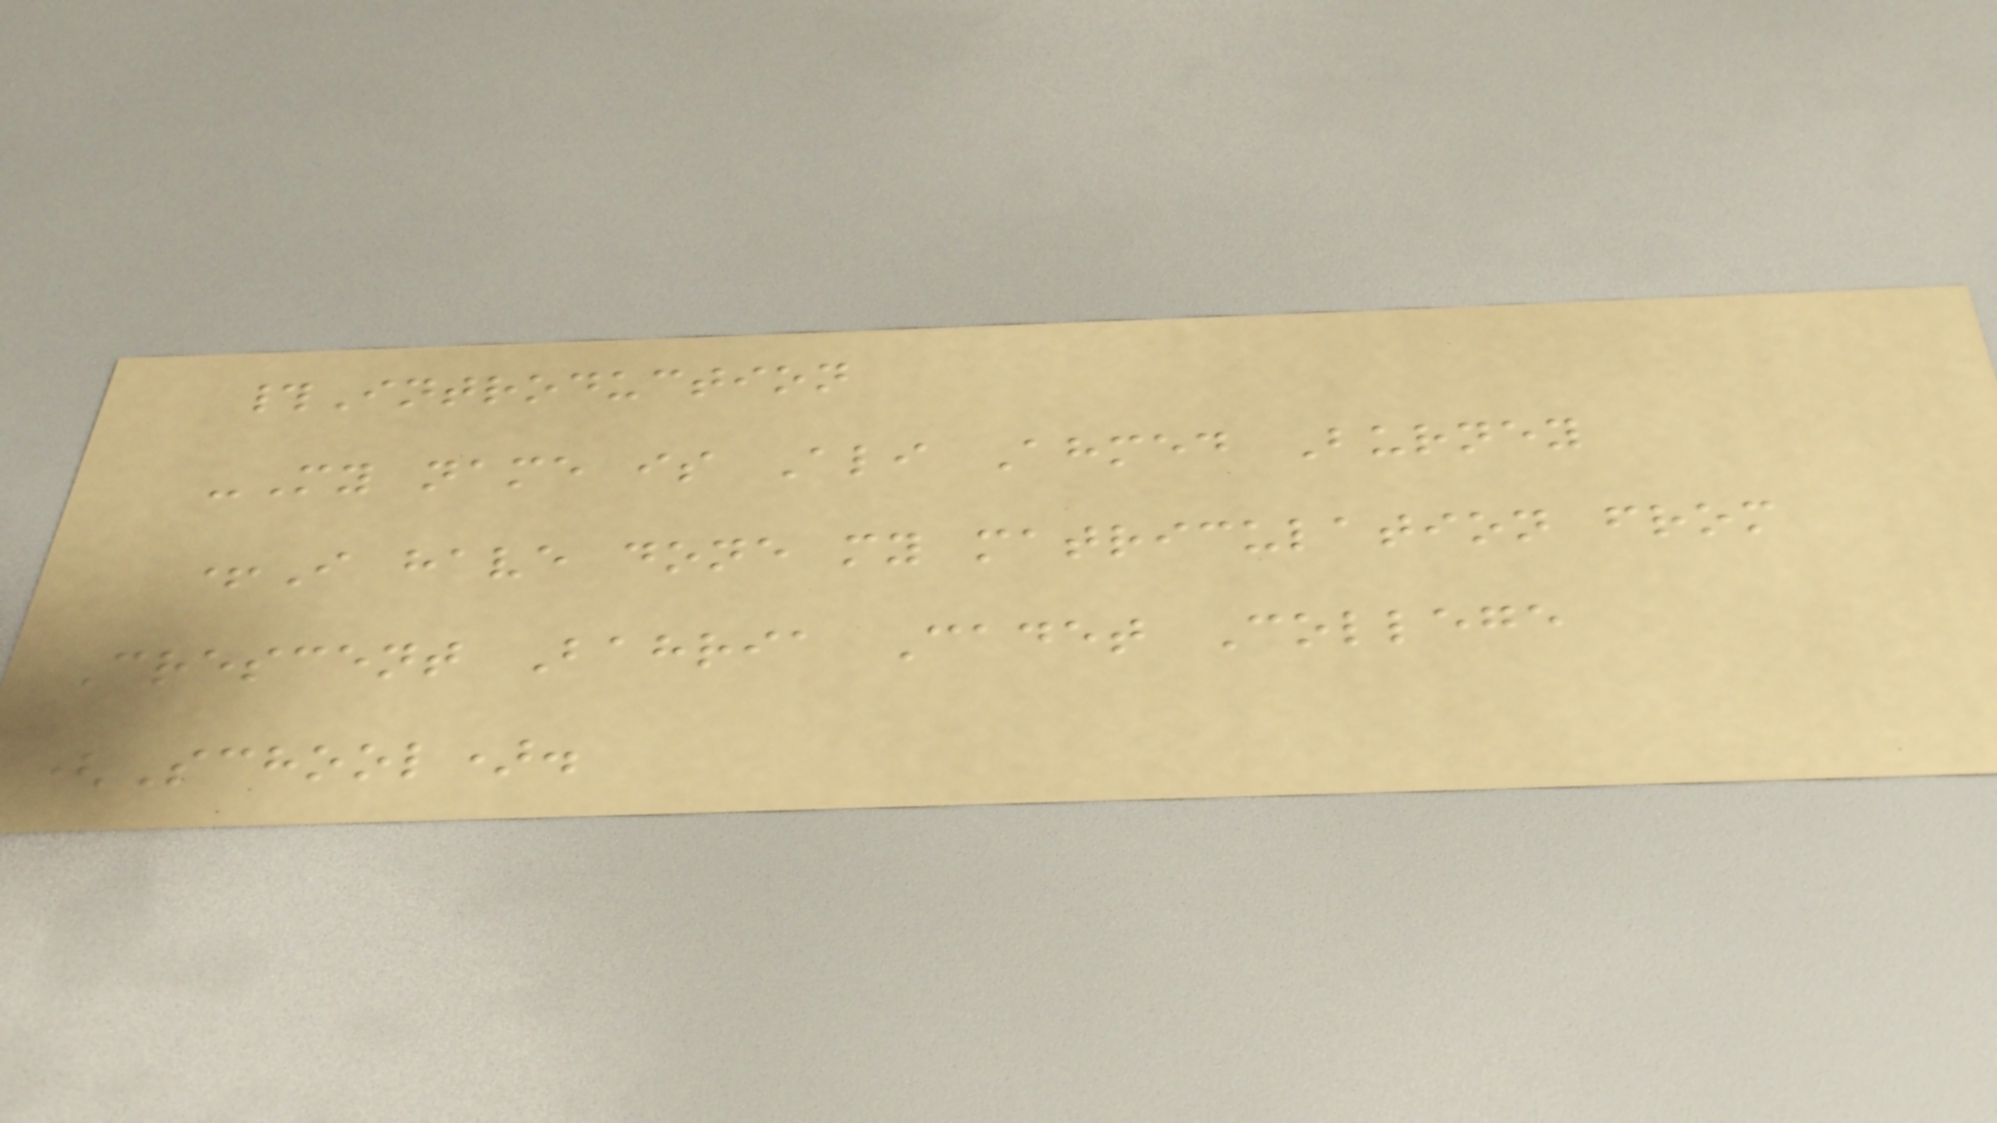#Introduction
-My name is Ali Ahmed Burney
+I have done my matriculation from
Crescent Bahria Cadet College
(School).
